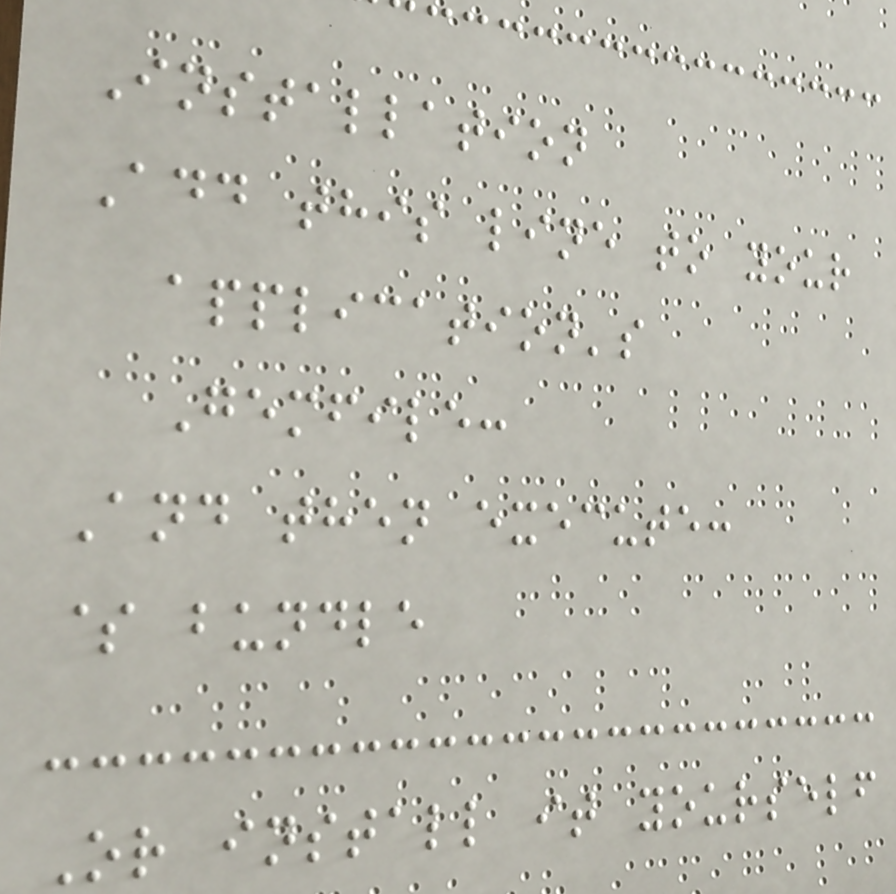Installation
Add this line to your
application's
Gemfile:
And then execute:
$ bundle
Or install it yourself
